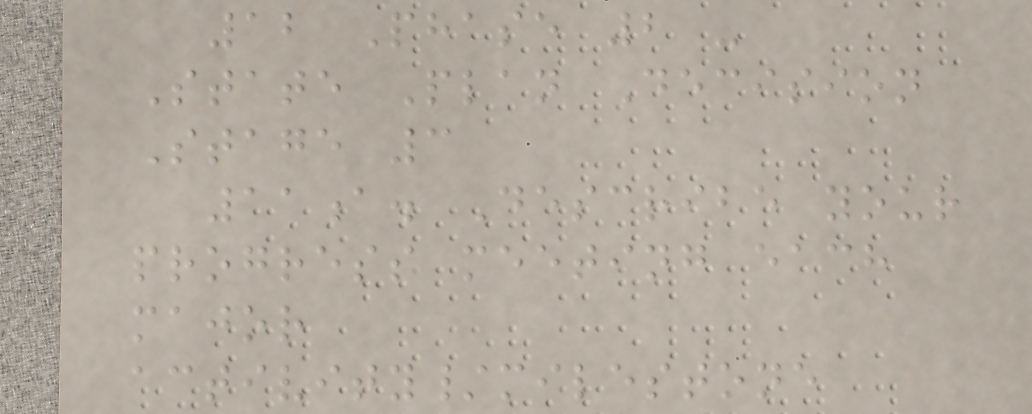12 Phase 2 -
State Plan Decision
Stage 3
11a. Describe your
progress meeting each
major
activity/milestone
